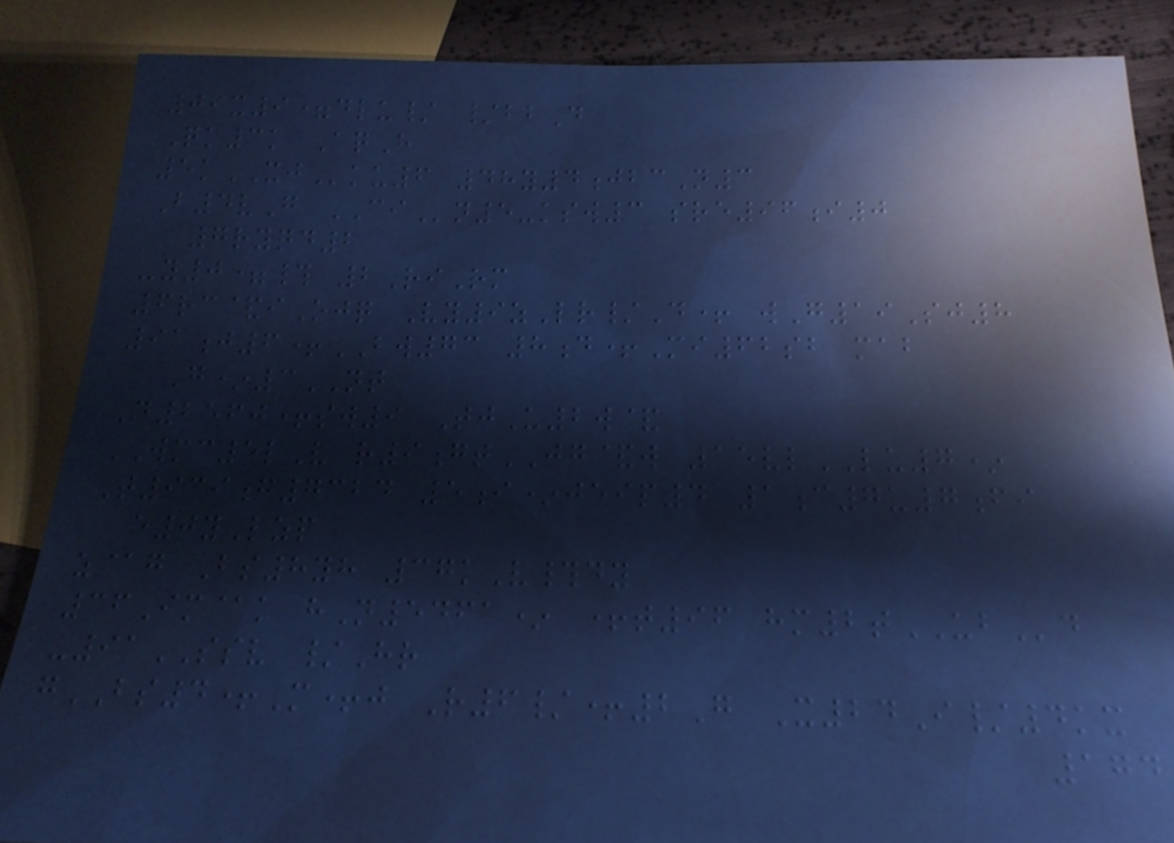09x9=dlu/ /bbD
Qk3k AqH
5kXJku6 48y4jbcN3
B4vG CIn5-ksw3 sre96i0
7ryqd2
-y0=# 2RiRm
6rc&iOjq Vy9zLr/D+ wG19Sj8
91j6+BW73 8d+Mi62sb mab
G*3NT
D2560+sw9 TjU2w&
WMC5lV r9gtJG&w 15vlLU7*
T939g7324 5i*jeip4 1c7u7fi
e0yLzp
z@g Bs8yh 37kV#dy
36Im@k hN5461* +t96 hm2tUBd
-91SSV /Hr
gBS4+M+j R6/+2G X24I/4kx
174
